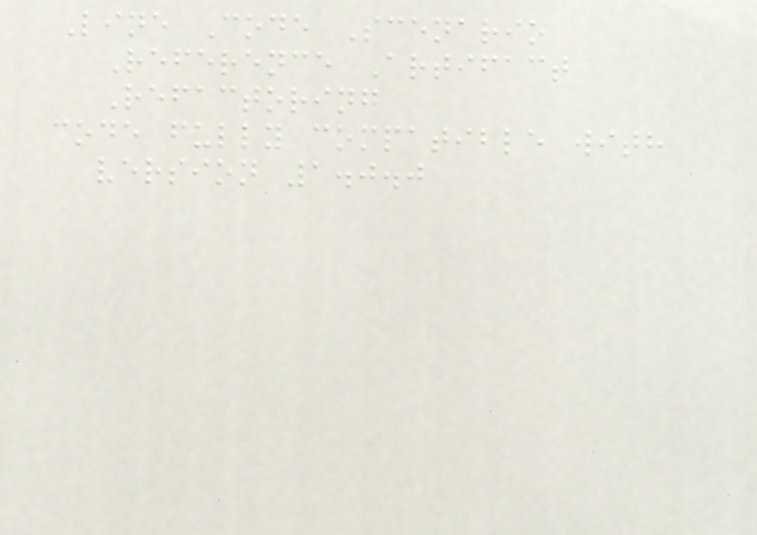Line Code Scenario
Reference Artifact
Refactoring
code fully compatible with
version 1.0.0
